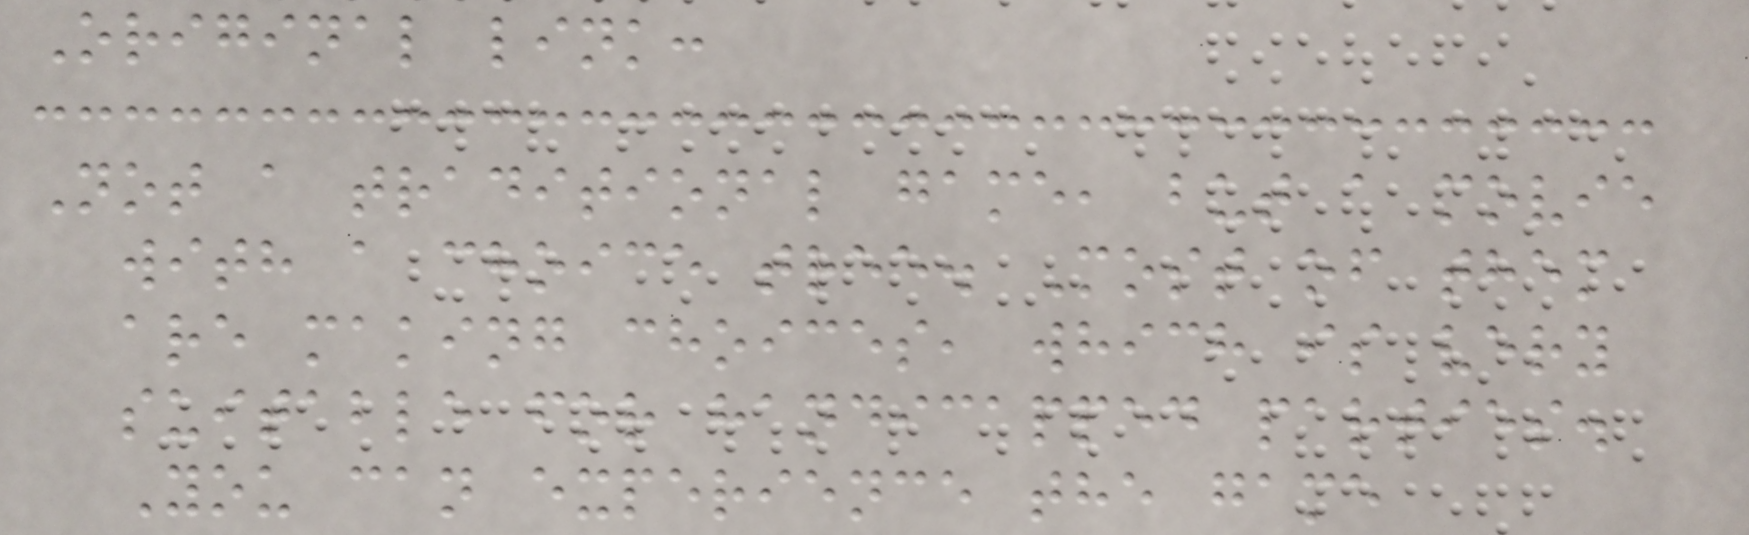Original link:
Not a traditional game, but a movie
with a choice tree. Most of them
are making choices, which is very
suitable for handicapped parties.
You can experience the game
